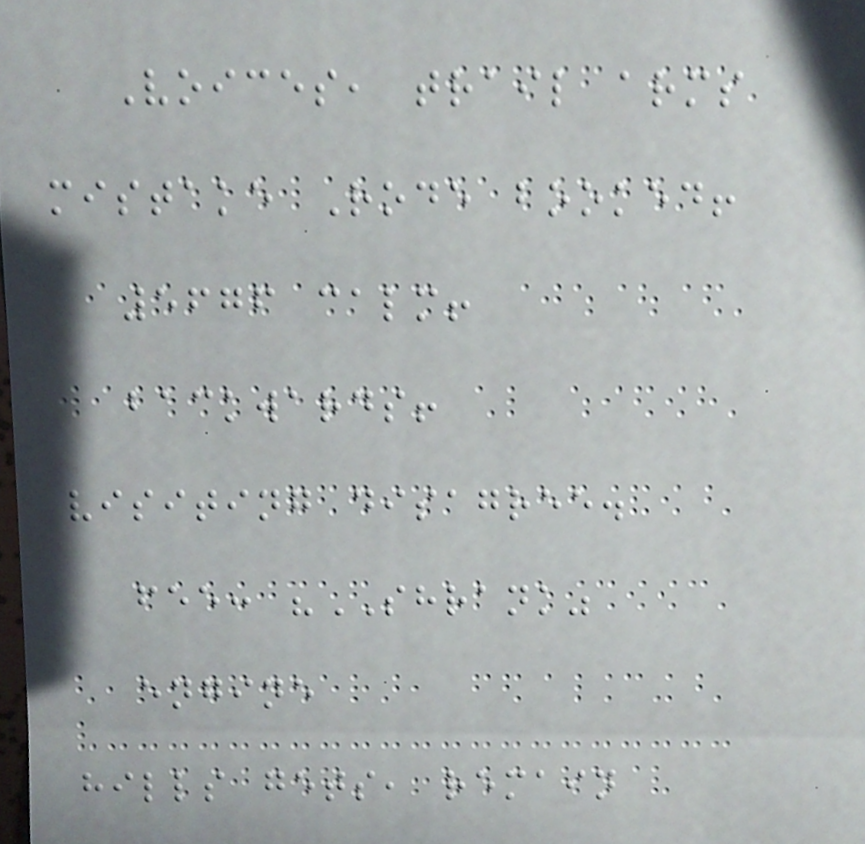Voices, trail arms
mistake Rode booked!
5676 calm!
backwards!
visiting disagree.
fee: "SHRANK"
engine
hills gets, remain
